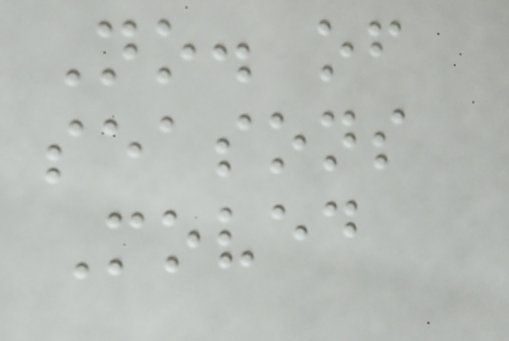No. of
seasons
Moved
